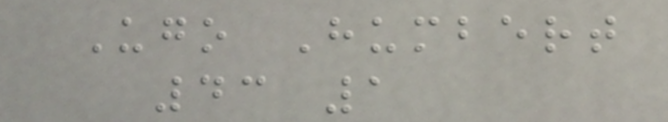Ugo Humbert
43 1
